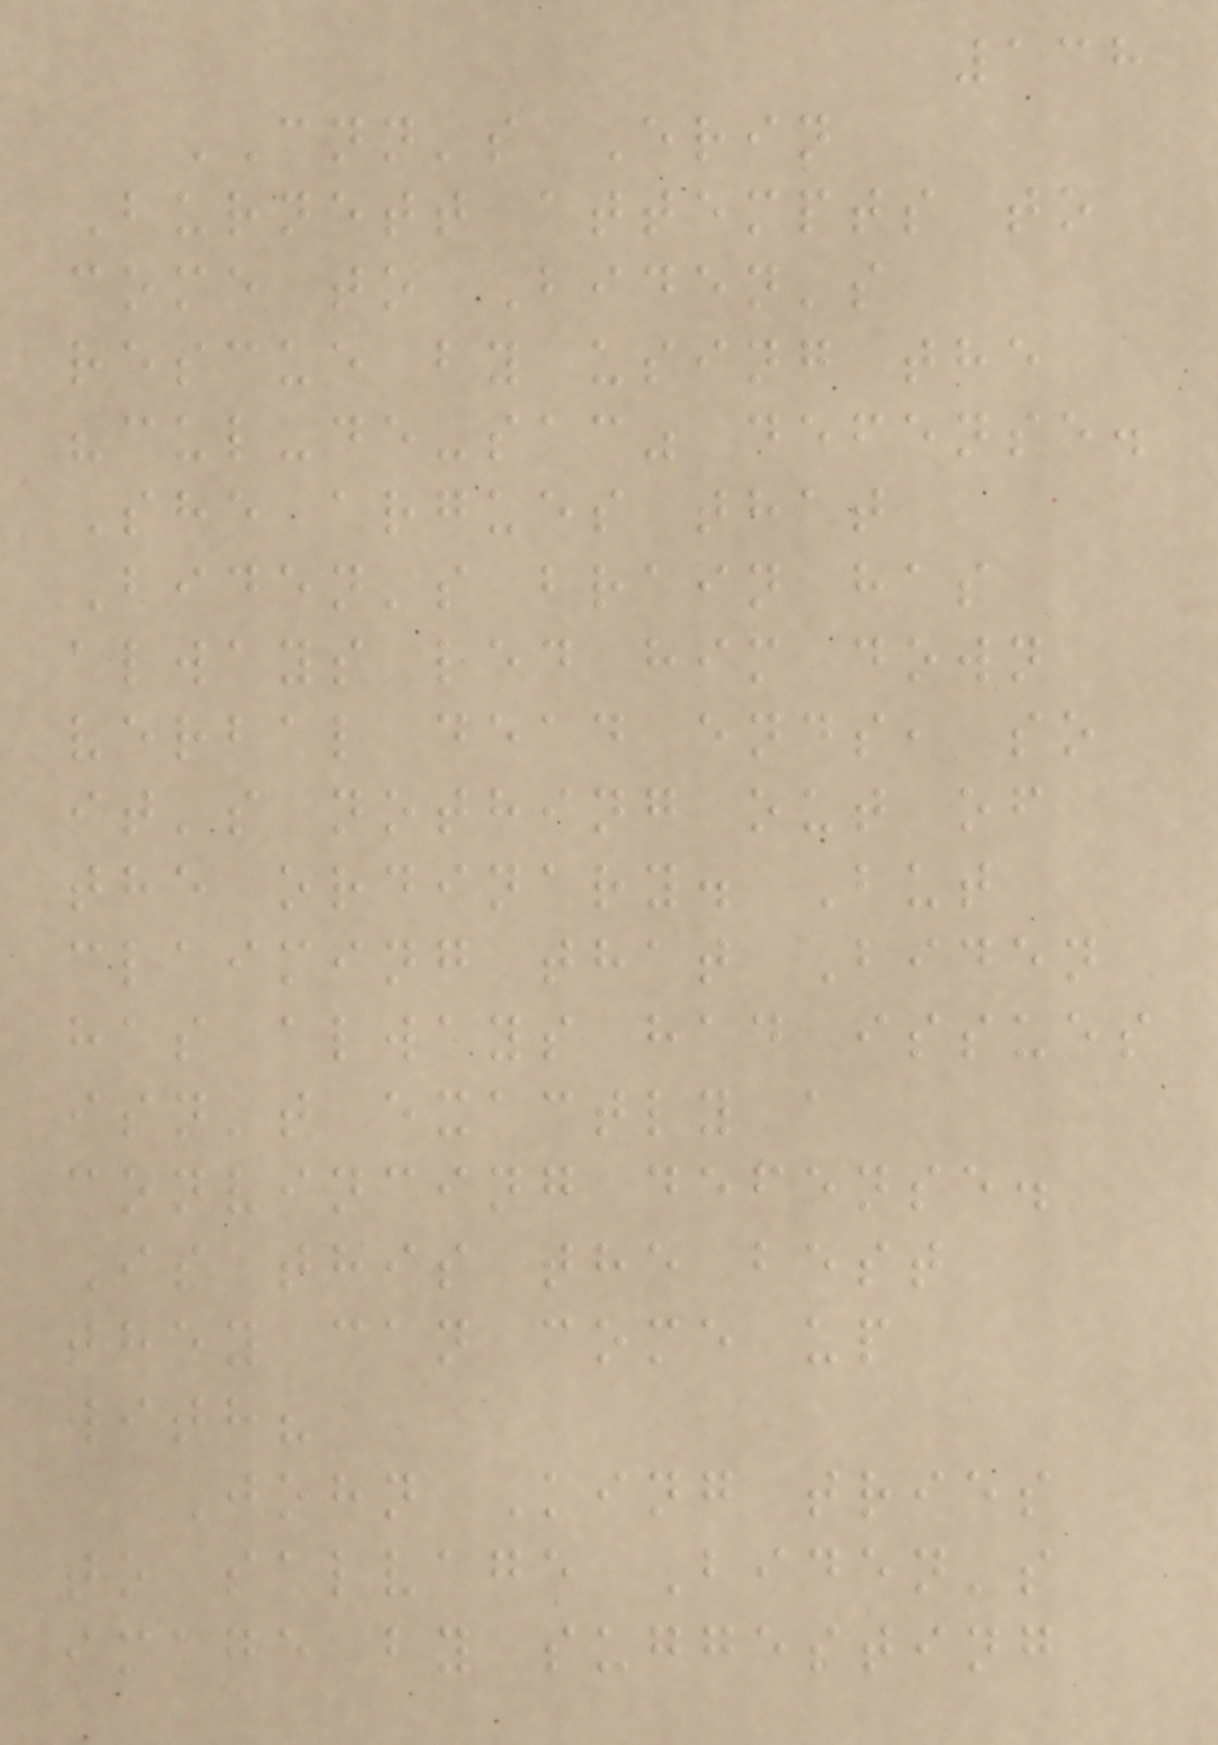138
CNN's Erin
Burnett attempts to
come to Biden's
rescue by using the
"cul-de-sac" defense.
She argues that
Biden's brain has
always led him down
verbal dead ends, so
it's nothing out of
the ordinary. But
claiming that Biden
has always had issues
isn't exactly a
convincing defense.
Is this the best
they can come up
with?
John King tries
to salvage Biden's
image by suggesting
